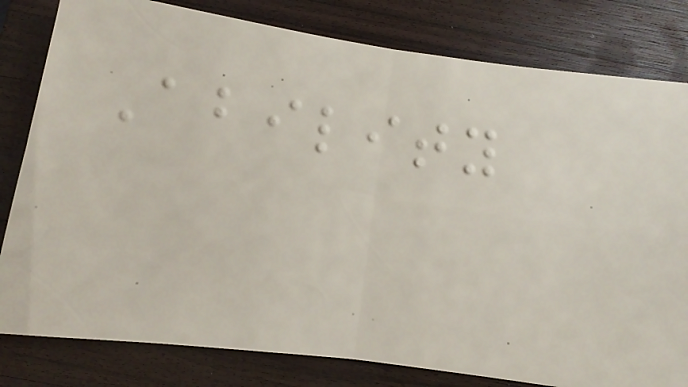Ability
